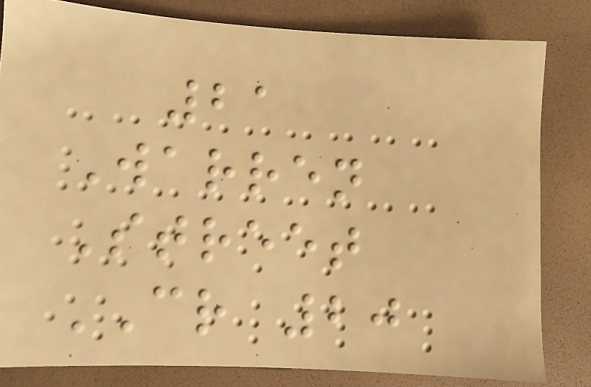21
Warren
Street
CR 20
